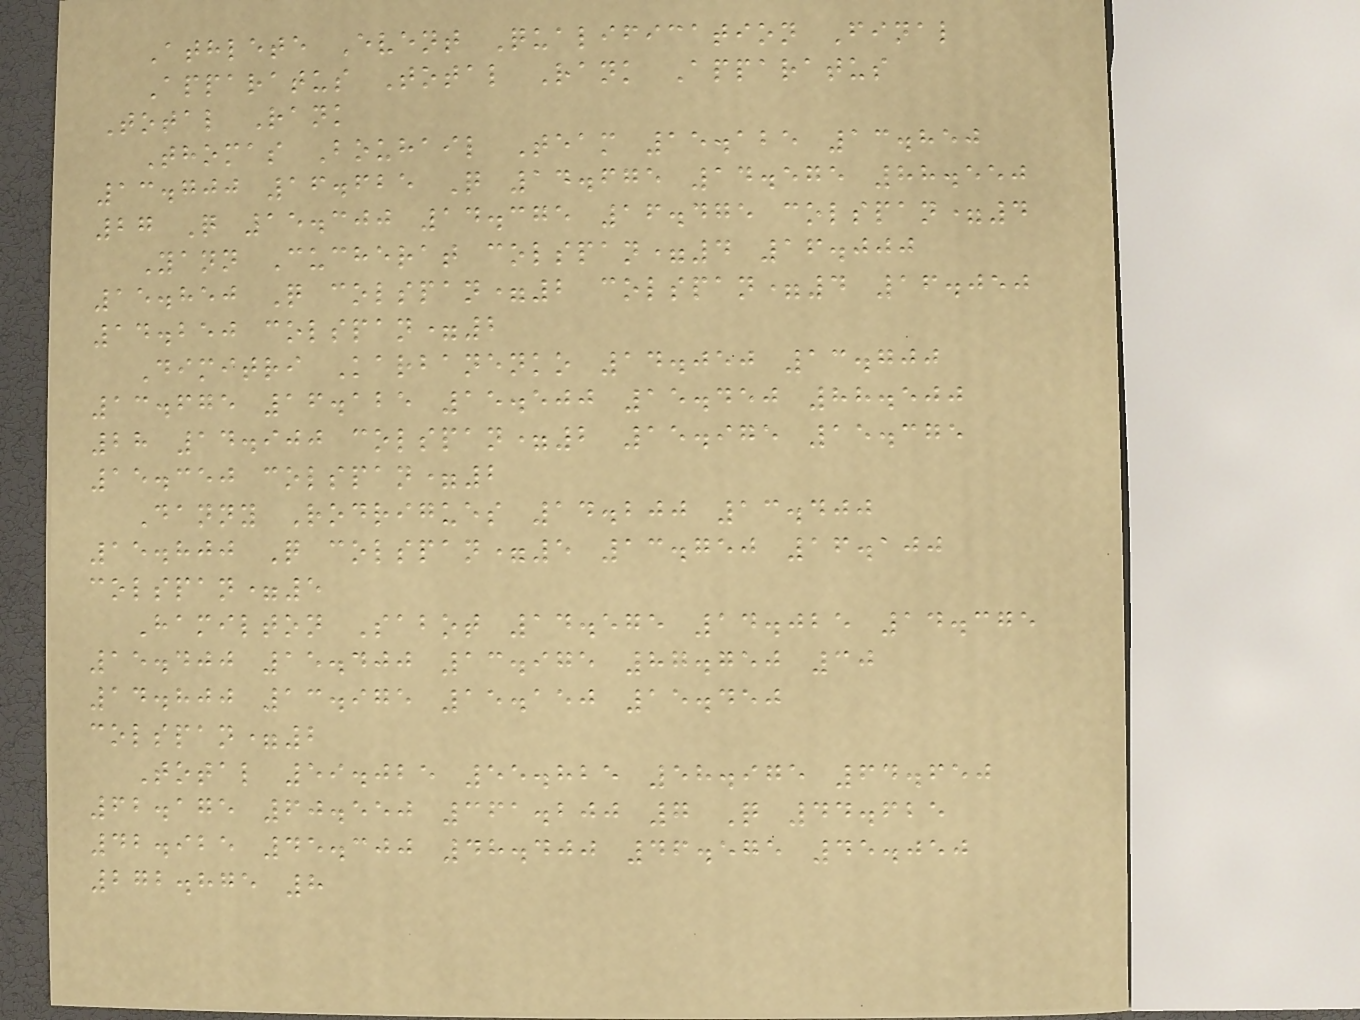Athlete Event Qualification Final
Apparatus Total Rank Apparatus
Total Rank
Thomas Bouhail Team 15.125 13.850
13.700 16.625 Q 14.675 14.575 88.550
27 Q 15.300 14.375 16.475 colspan=4
Yann Cucherat colspan=4 16.000
15.850 Q colspan=2 colspan=4 16.050
14.250 colspan=2
Dimitri Karbanenko 14.050 13.700
13.675 16.125 15.500 15.450 88.500
28 14.900 colspan=2 15.975 15.375
15.350 colspan=2
Danny Rodrigues 14.200 13.400
15.800 Q colspan=5 13.750 16.100
colspan=5
Hamilton Sabot 14.575 14.025 14.375
15.400 15.400 13.975 87.750 30
14.800 13.975 15.150 15.450
colspan=2
Total 59.025 55.825 58.975 64.650
62.175 60.550 361.200 7 Q 44.625
42.925 45.300 48.400 46.575 45.050
272.875 8
